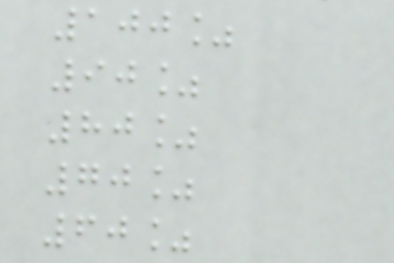100%
90%
80%
70%
60%
